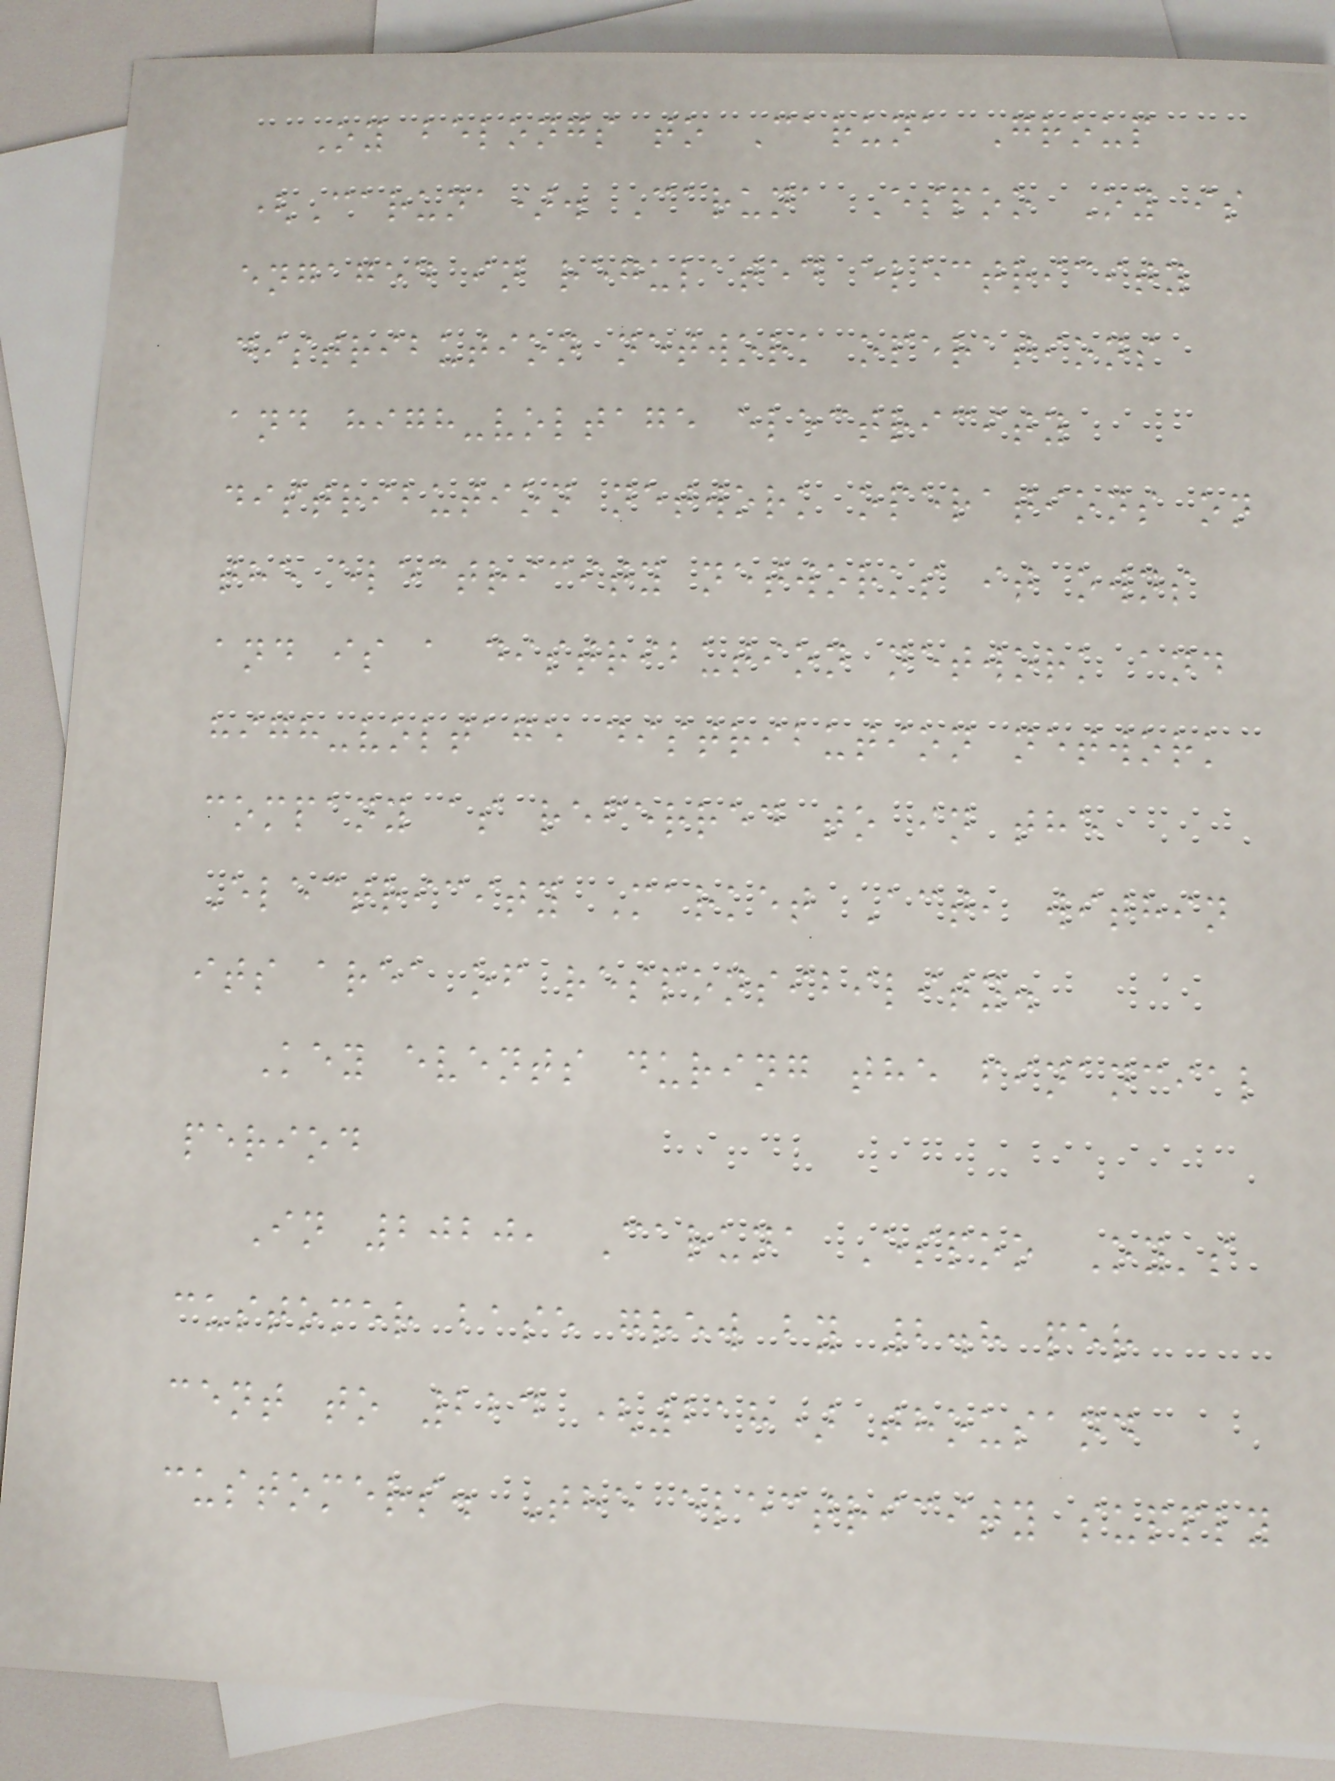Oy belongs to Caruna Group
(Caruna). Caruna Espoo Oy is
engaged in regulated electricity
distribution network operations
and high-voltage electricity
distribution network operations on
the electricity networks it owns
and is a distribution network and
high-voltage distribution network
company as referred to in the
Electricity Market Act, within
its area of responsibility.
Key events during the financial
period
In 2020, Caruna Espoo Oy's
customer base grew by 2.8 per
cent to 224 (218) thousand
customers. The electricity supply
